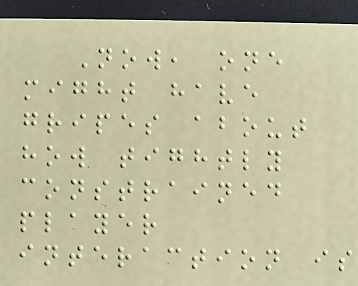Now, one
might have
gripes about
how tightly
constrained
player
interaction is
